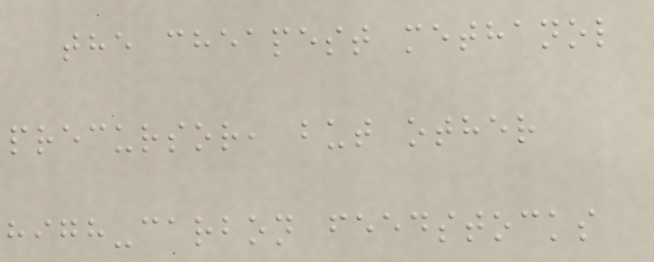the cheapest methanol
precursor, but other
high-carbon feedstocks
